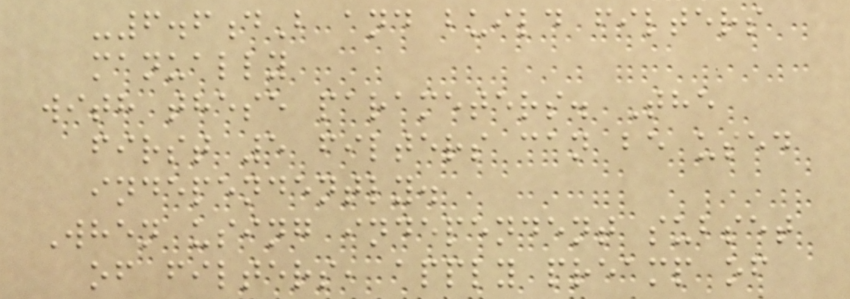-6.6dB and build filters
manually
with these parameters. The
first 5 filters can be used
independently.
When using independent subset
of filters, apply preamp of
